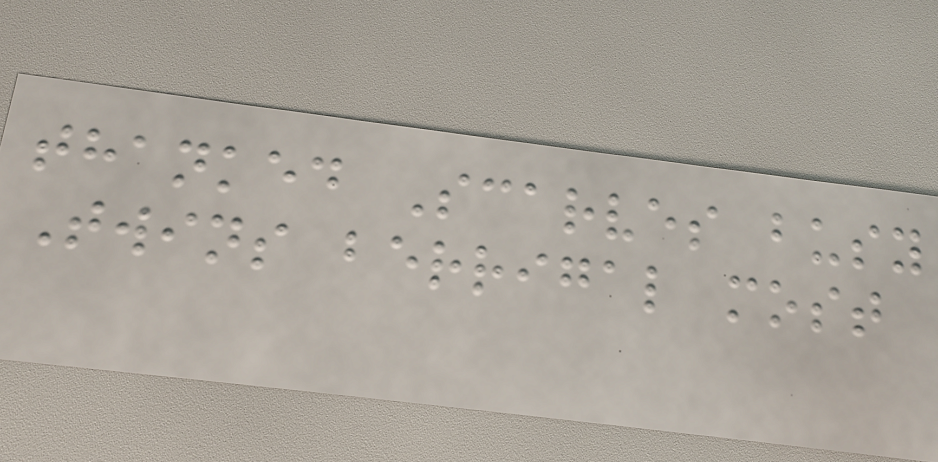thanked Scarves busy
Twins berrigal most
